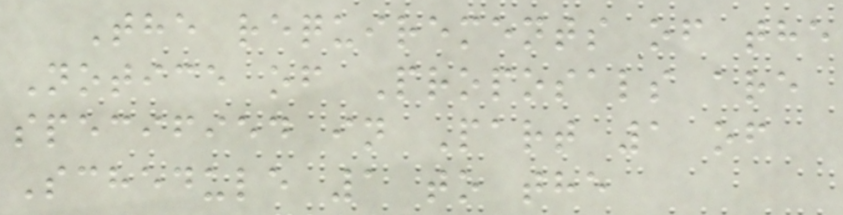The requirements of the
Notice of Proposals are
specified in Part 1 of
Schedule 1 to the
